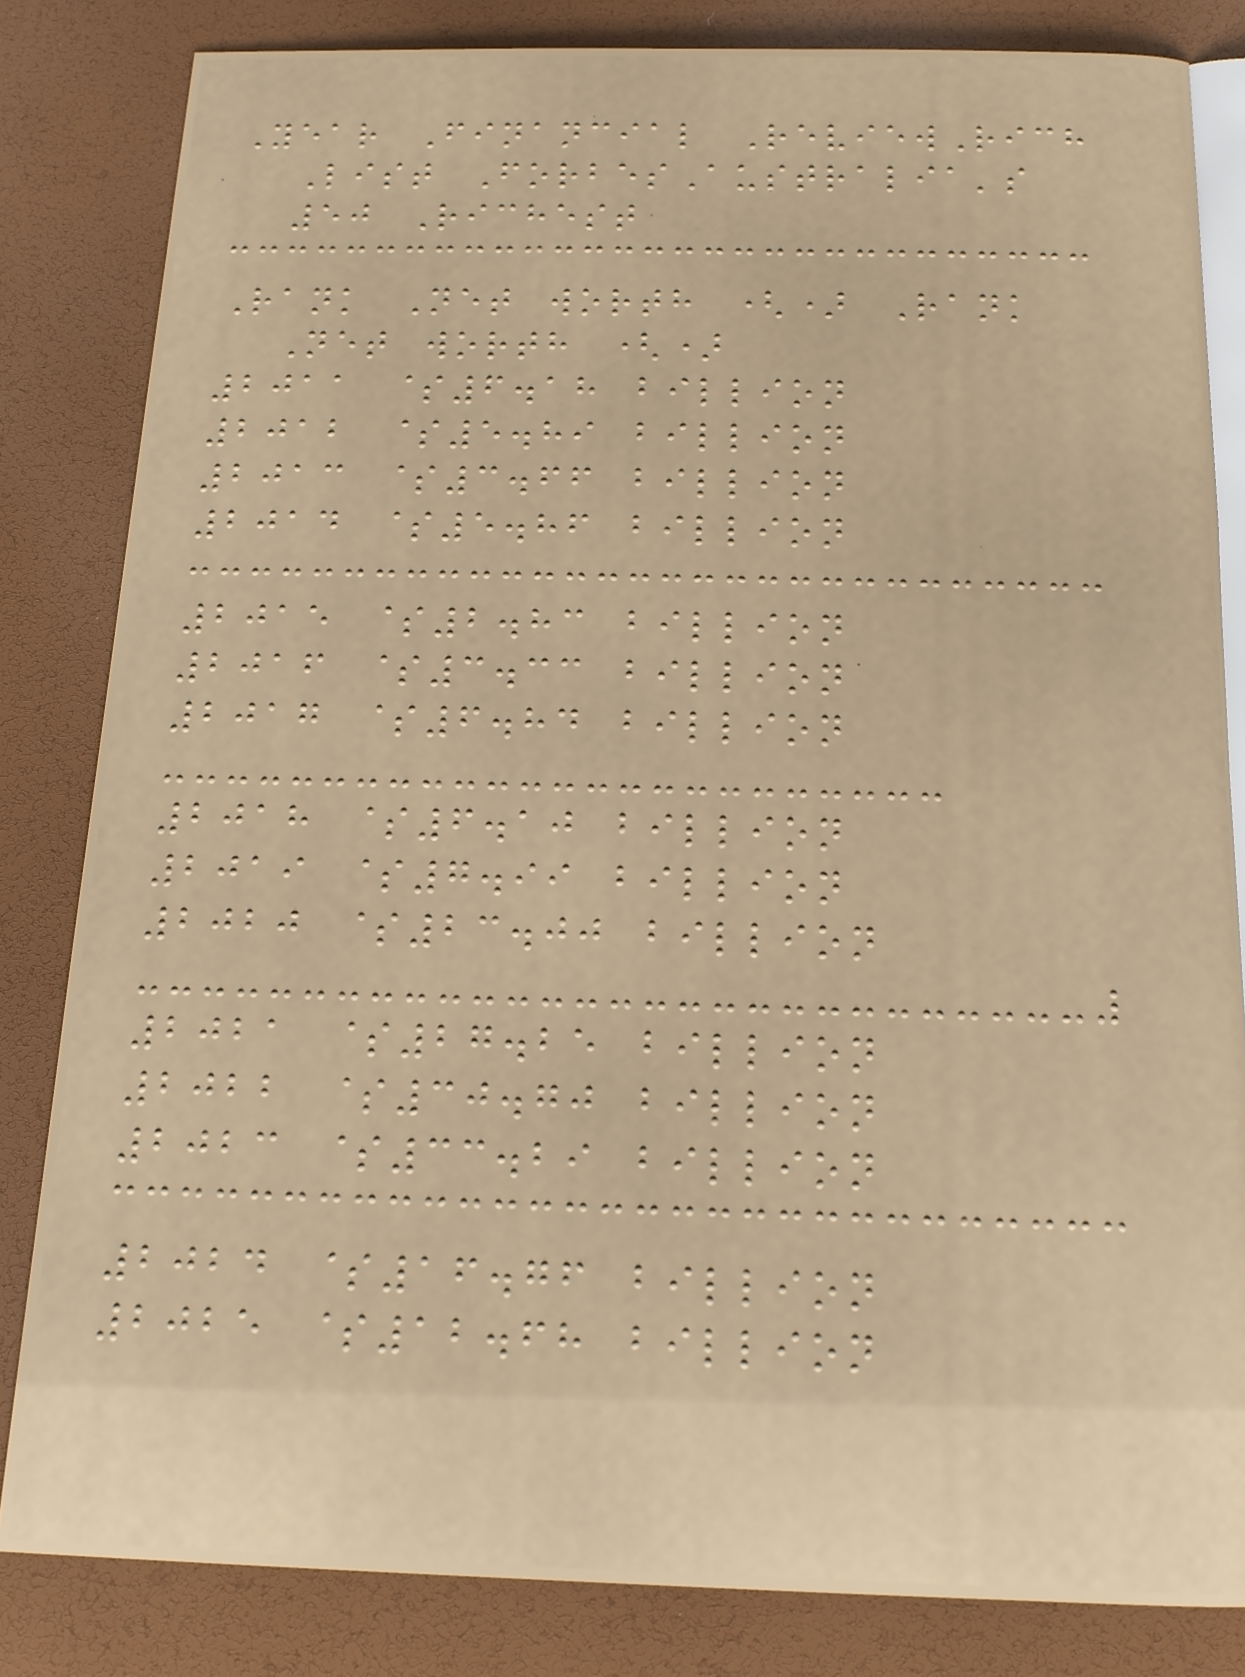Year Financial ReviewRich
List ForbesAustralia's
50 Richest
Rank Net worth () Rank
Net worth ()
2011 $6.18 billion
2012 $5.89 billion
2013 $3.66 billion
2014 $5.86 billion
2015 $2.83 billion
2016 $3.33 billion
2017 $6.84 billion
2018 $6.10 billion
2019 $7.99 billion
2020 $23.00 billion
2021 $27.25 billion
2022 $30.70 billion
2023 $33.29 billion
2024 $16.76 billion
2025 $12.68 billion
